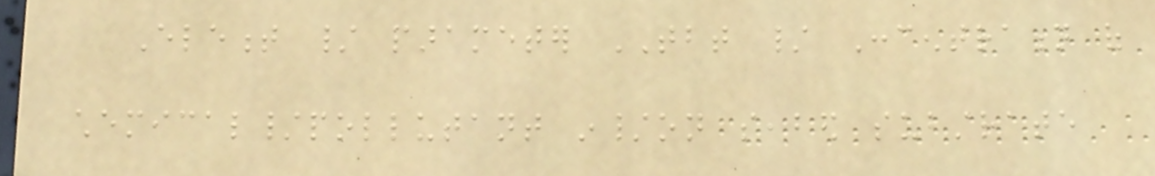Element / parameter TBT / Concentration of
chemical/pollutant in/on seabed substrate
